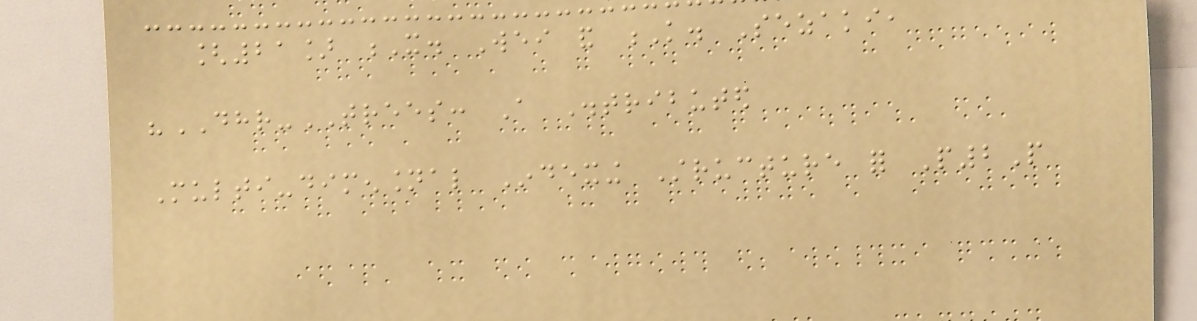[21] X. Wei and K. Sezaki,
"DHR-TREES: A Distributed
Multi-dimensional Indexing Structure for P2P
